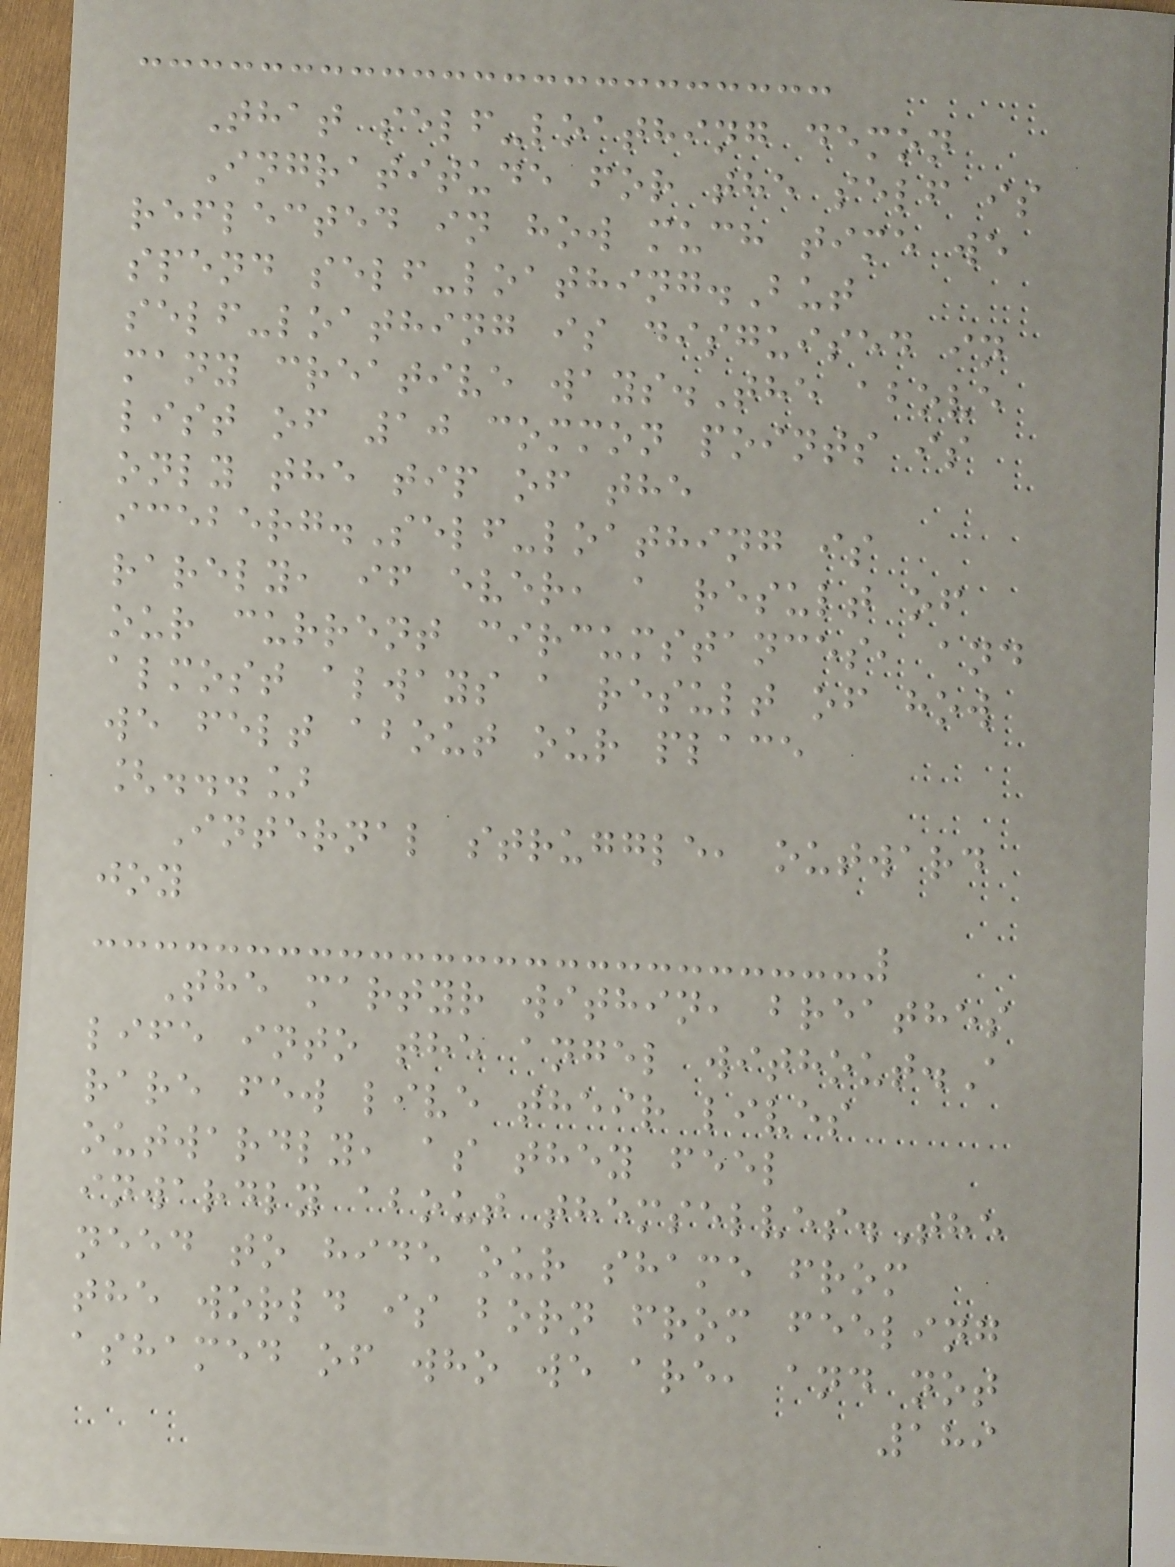That self-loathing demon
Ingratitude for the self is
reflected in how much time we
spend self-loathing.But
self-loathing is disguised in
many creative ways.The above
list of 10 common points is
only the tip of the
iceberg.Self-loathing is
rarely, if ever, a result of
our current circumstances, and
almost always a result of how
we felt about our place
[...]
Internal struggle, outward
joy
The martyr within, breathes
life into the angel without.A
rare few live their lives
outwardly, as they feel
inwardly about themselves.The
need to hide our shame from
the world is born from feeling
ashamed of who we are, and not
189
